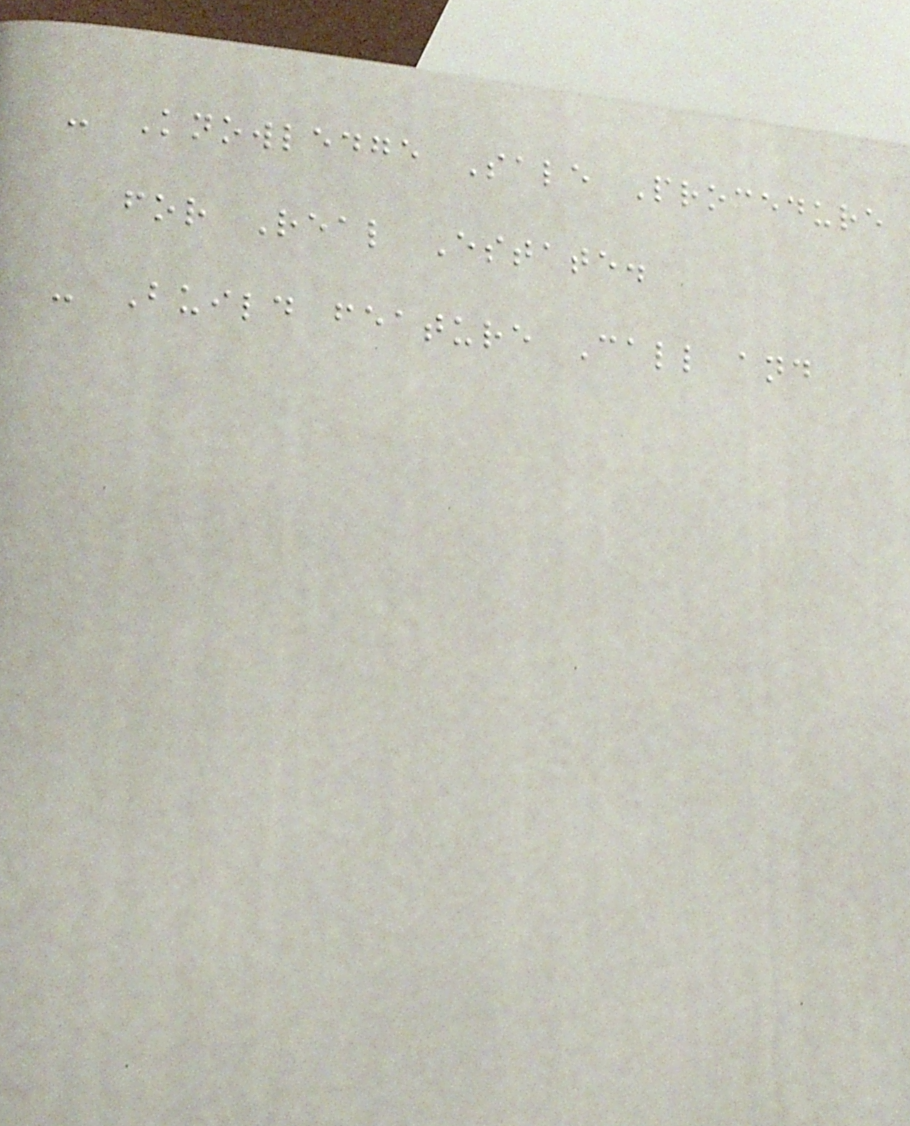- Knowledge Sale Procedure
for Real Estate.
- Build feature Call and
